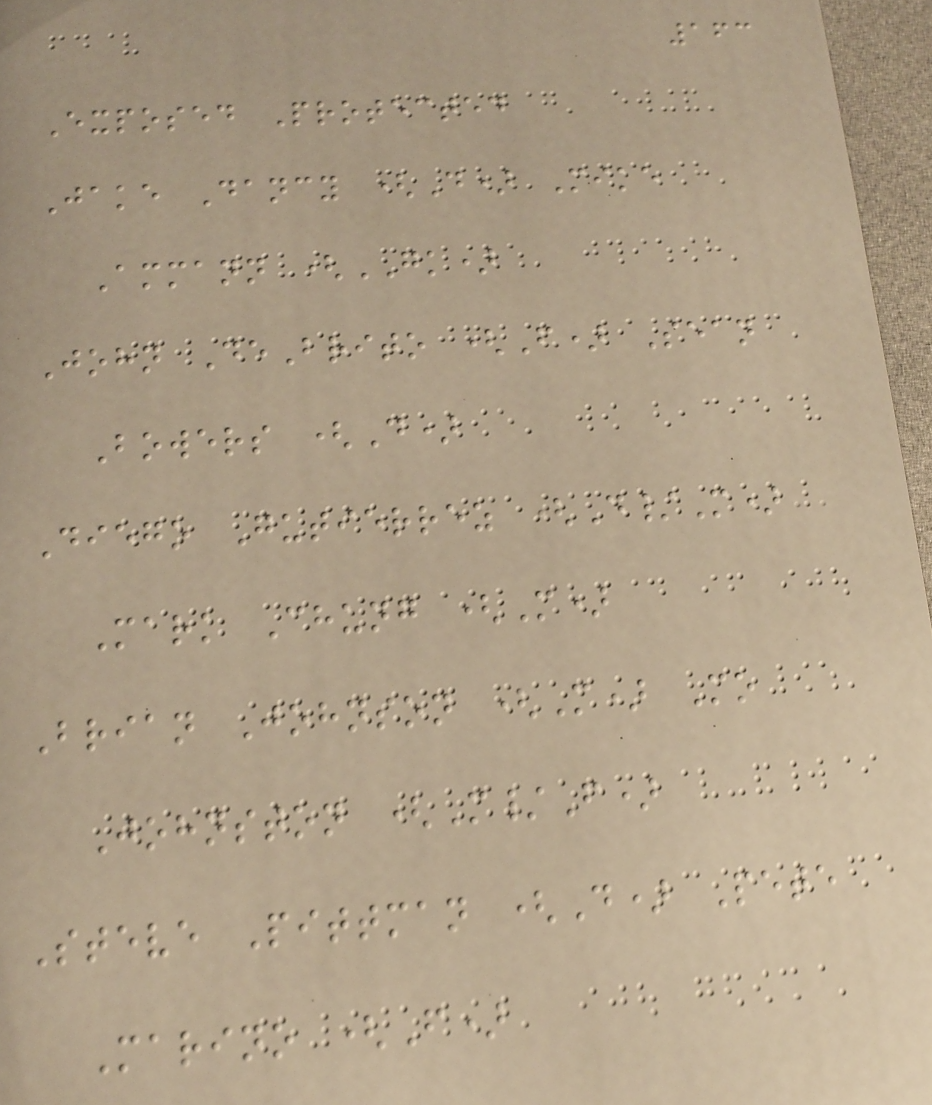163
Exposed Protected
Jake Dancy (D) Mike
Ammann (GK)
John DeBrito (F) Sean
Bowers (D)
Diego Gutierrez (D/M)
Mark Chung (M)
Brian Johnson (M) Mo
Johnston (M/F)
Steve Pittman (D) Pete
Marino (F)
